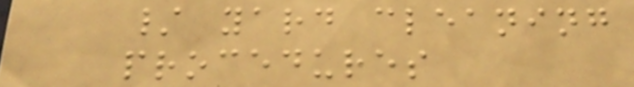/ yard cleaning
procedures
